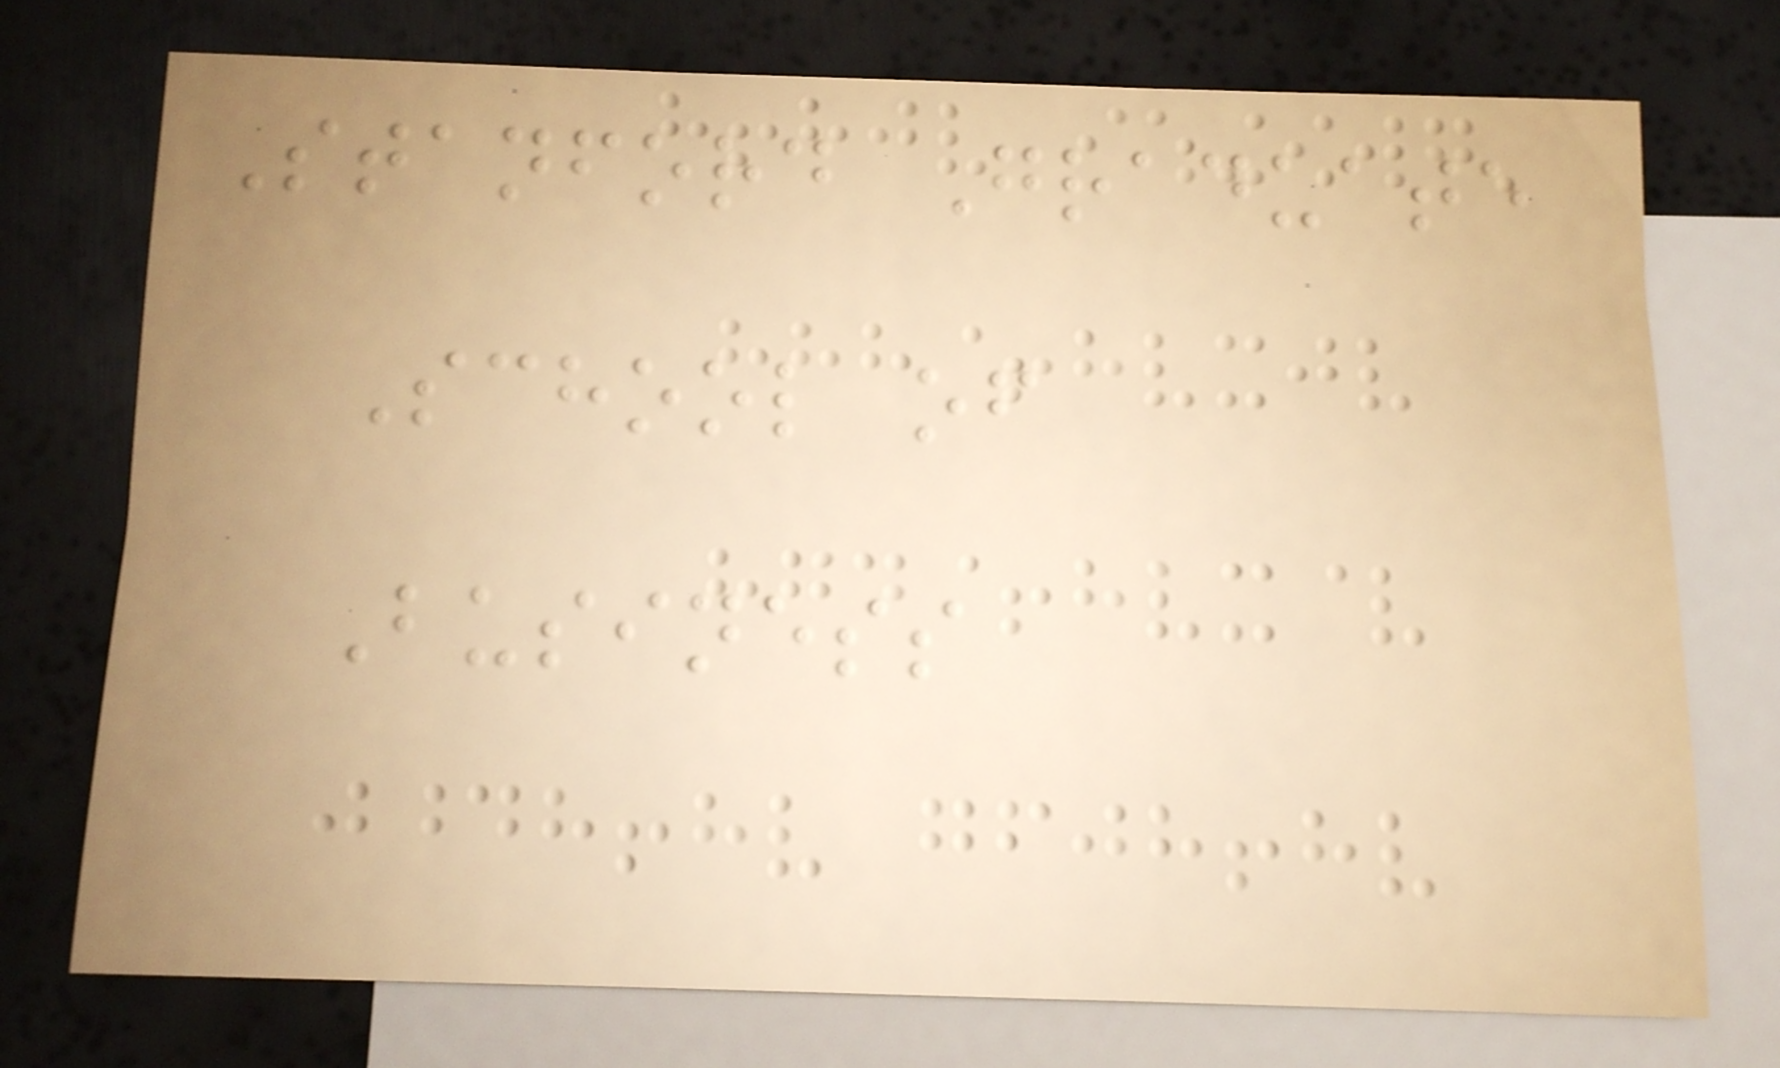Stanford Graduate
School of
Business
